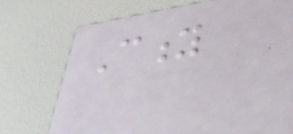City
